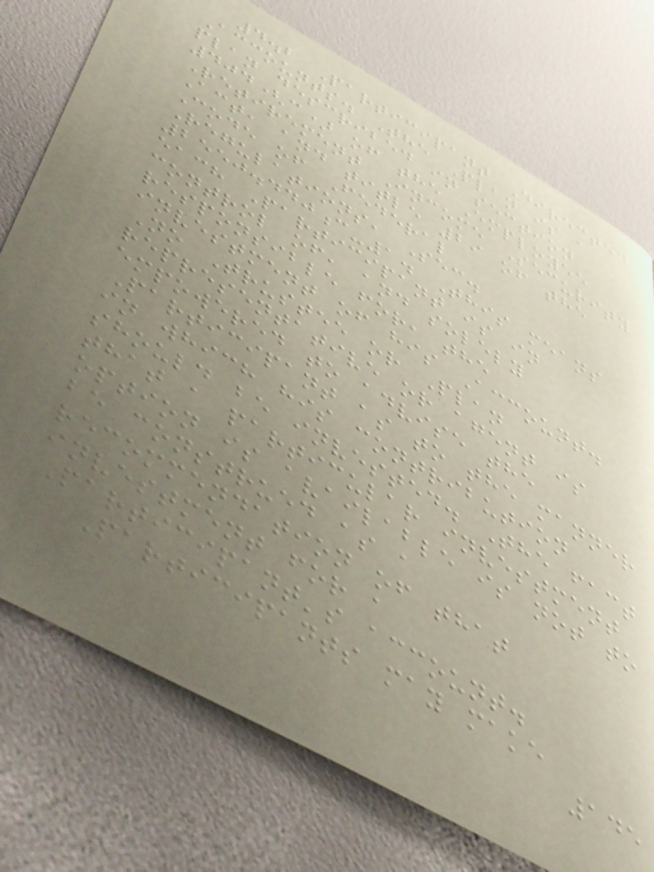4.2 Participant Directed
Accounts. The Plan is a
plan described in section
404(c) of the Employee
Retirement Income Security
Act, and title 29 of the
Code of Federal
Regulations, Sec.
2550.440c-1. This means
each Participant is in
control of, and solely
responsible for, the
investment of his Account.
No Trustee or Plan
representative or agent is
empowered to advise the
Participant as to the manner
in which his contribution
should be invested. The fact
that a particular investment
option is available is not to
be construed as a
recommendation of that
investment for a
Participant's account.
Participants may make
145
